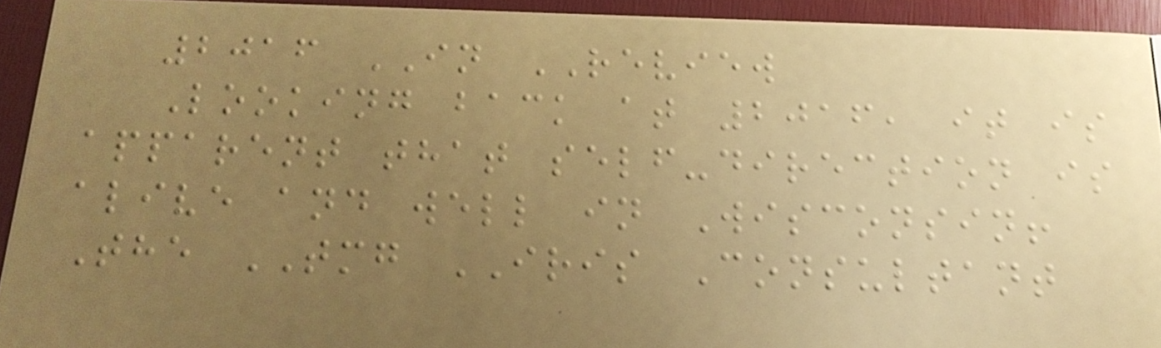2016 IN REVIEW
Looking back at 2016, it is
apparent that self-direction is
alive and well in Wisconsin!
The TMG IRIS Consultant
